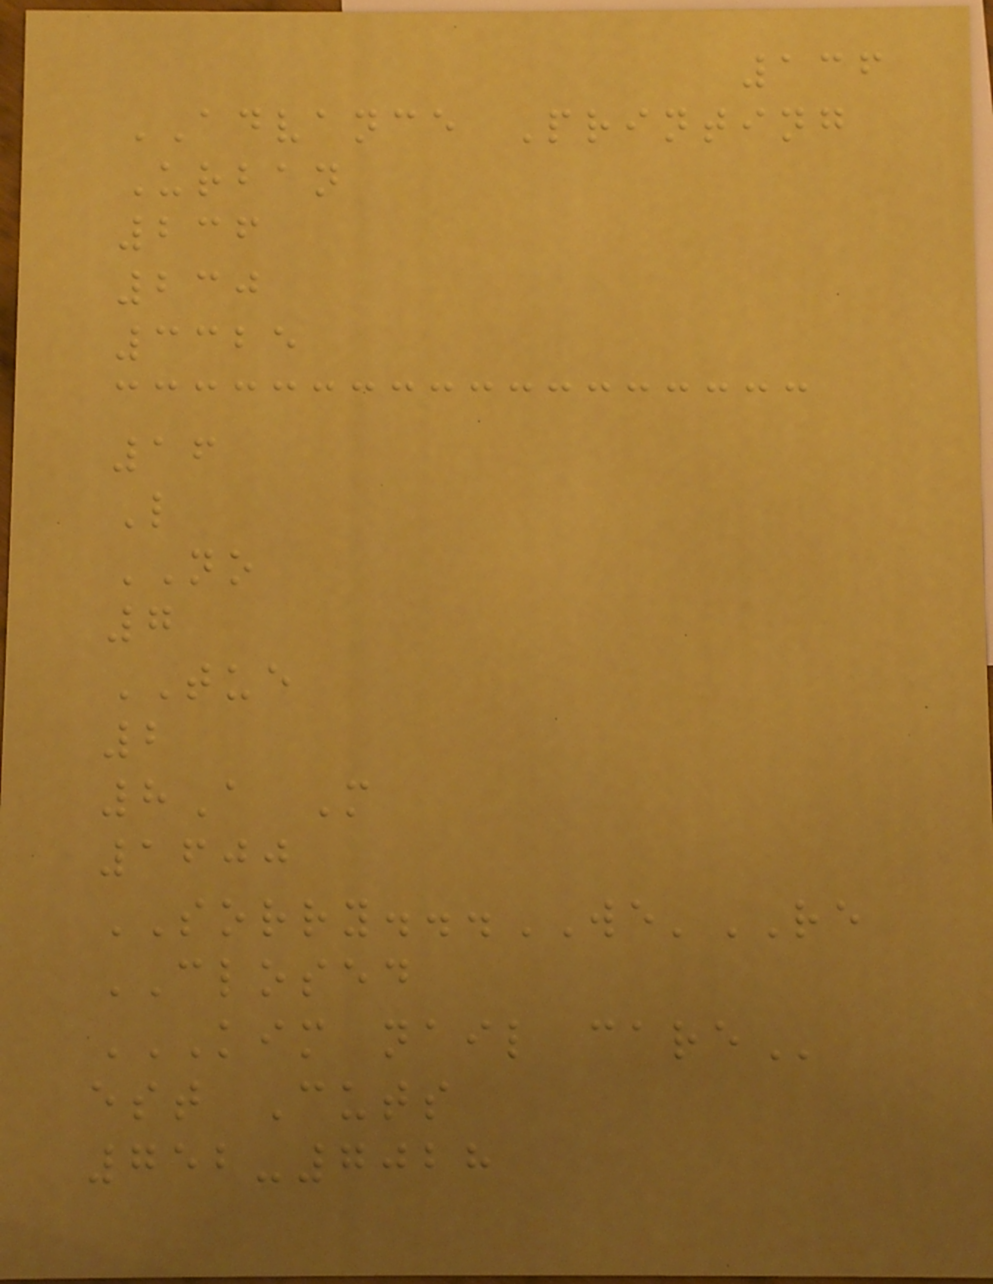136
ADVANCE Printing
Urban
236
230
3325
16
L
NO
7
TUE
2
8A M
1600
SORRY...WE'RE
CLOSED
KIM NAIL CARE
est Cuts
752-7028
